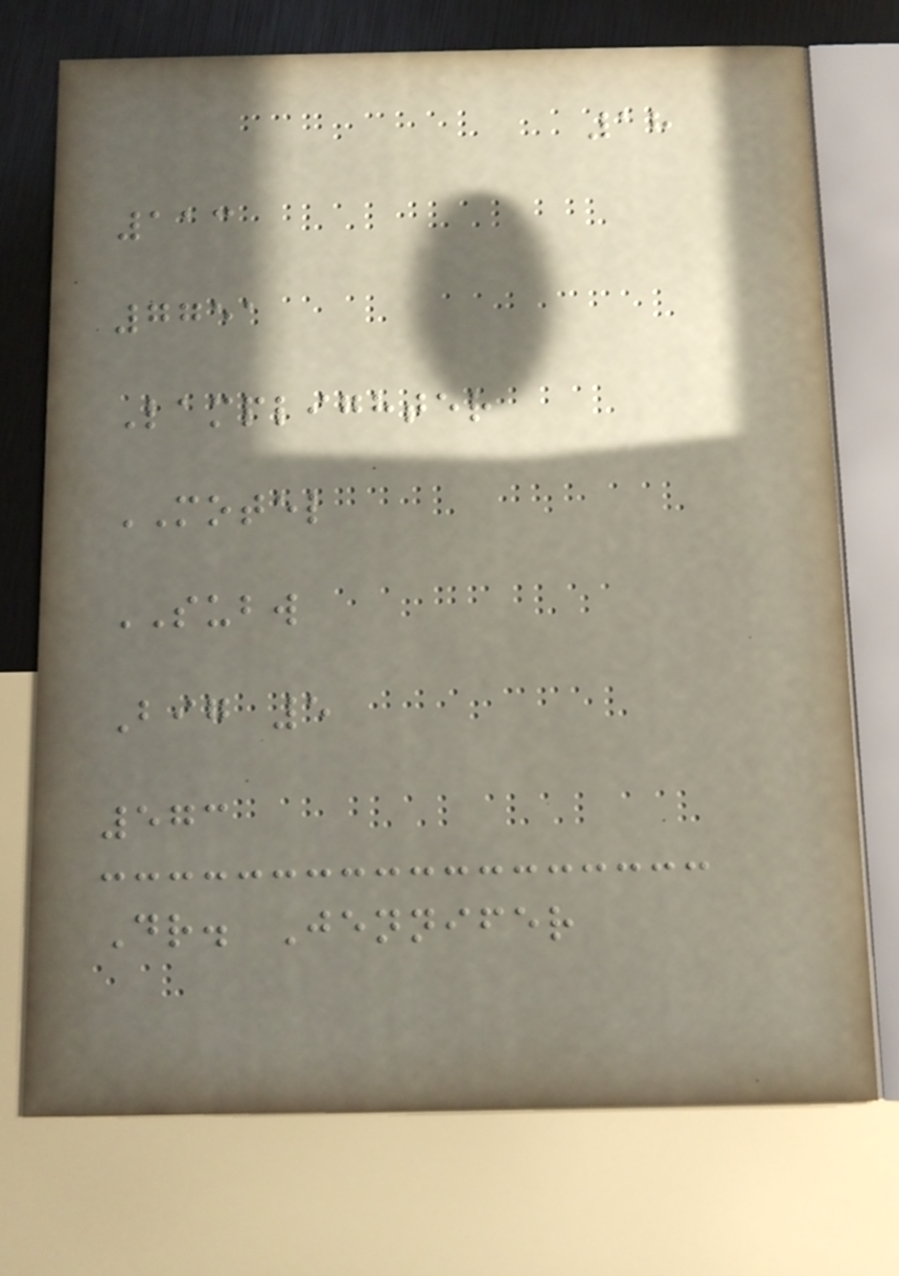18
113
7751
Lamplighter
MOTEL
SUBW
Big 5
573
Dr. Jennifer
